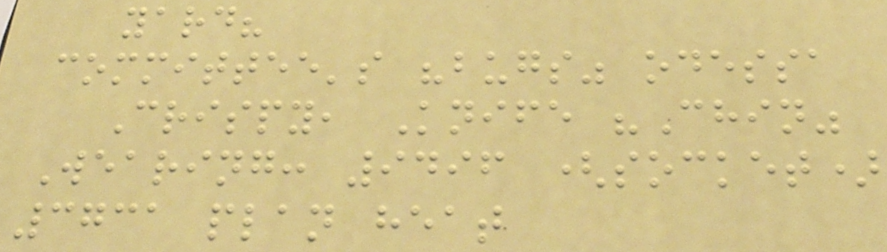yard?
committee's "bugs" odessa
Crispy, Knife "Chin"
Wearing: 9496 (socket)
3731 plan heat
